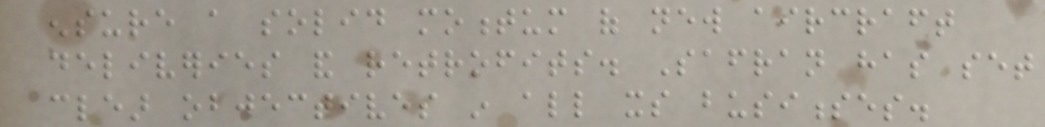ensure a solid momentum of new aircraft
deliveries and retrofits. Safran has set
clear objectives in all its businesses.
